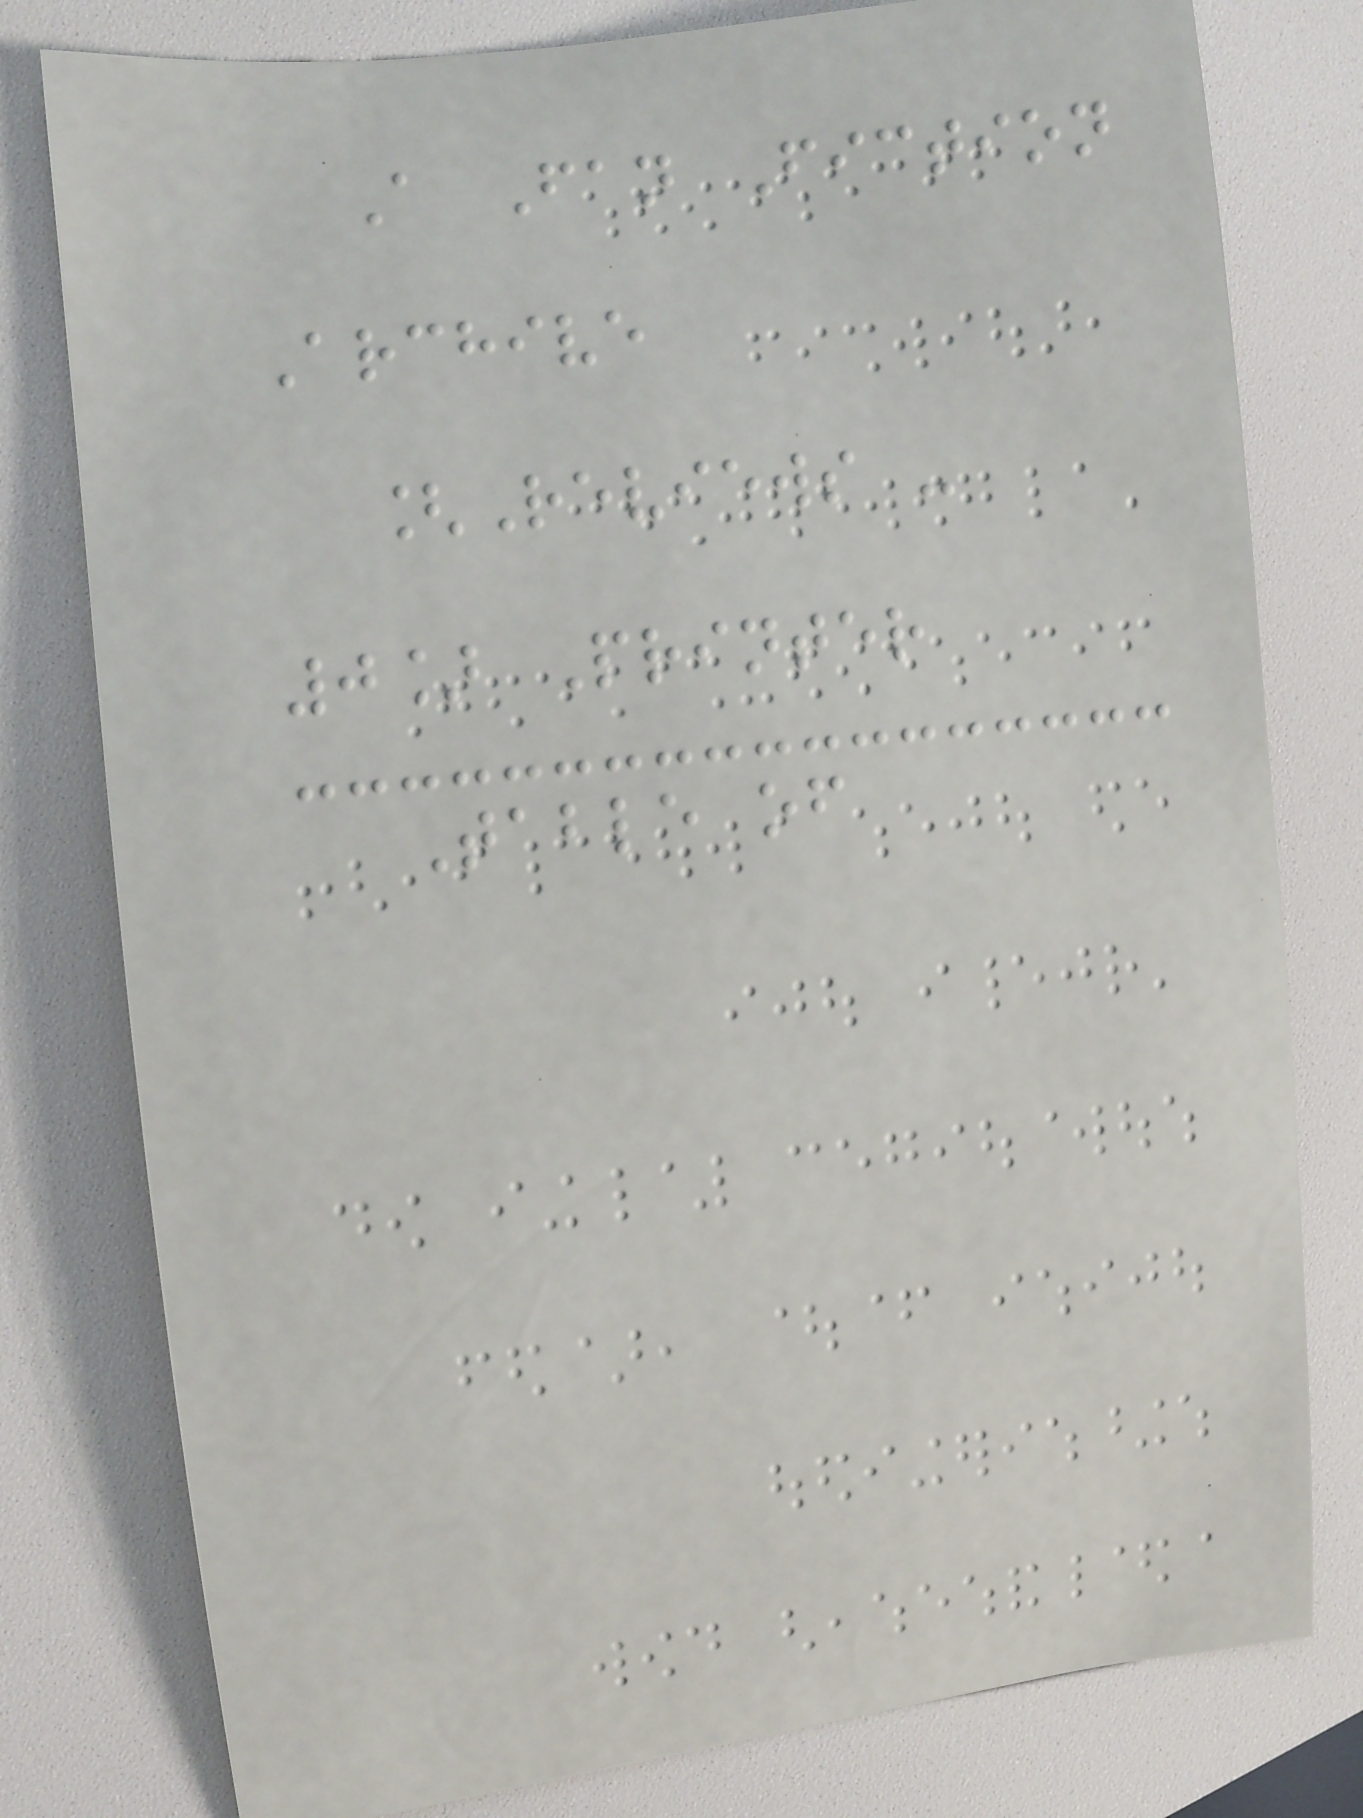A Fan Fiction
Archive
[Reviews -
0] Printer
Table of
